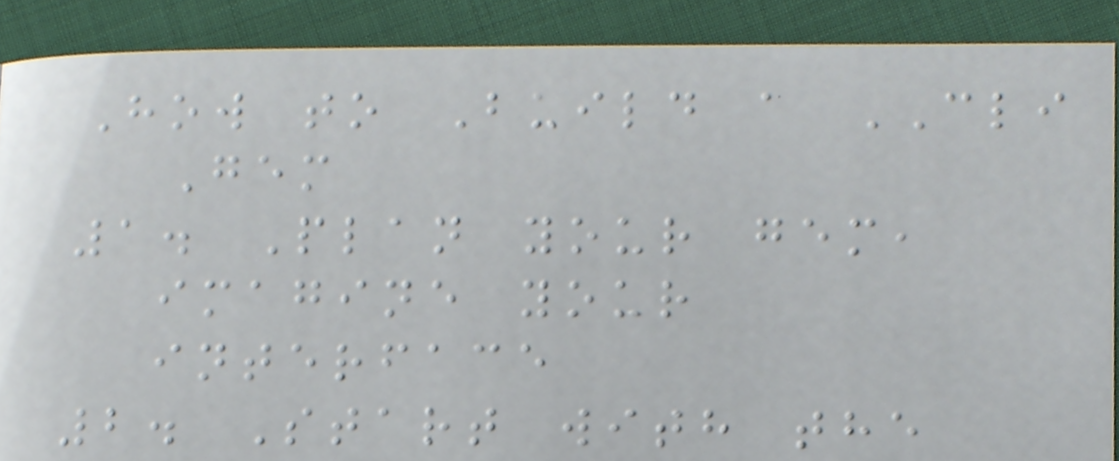How to Build a CLI
Gem
1. Plan your gem,
imagine your
interface
2. Start with the
